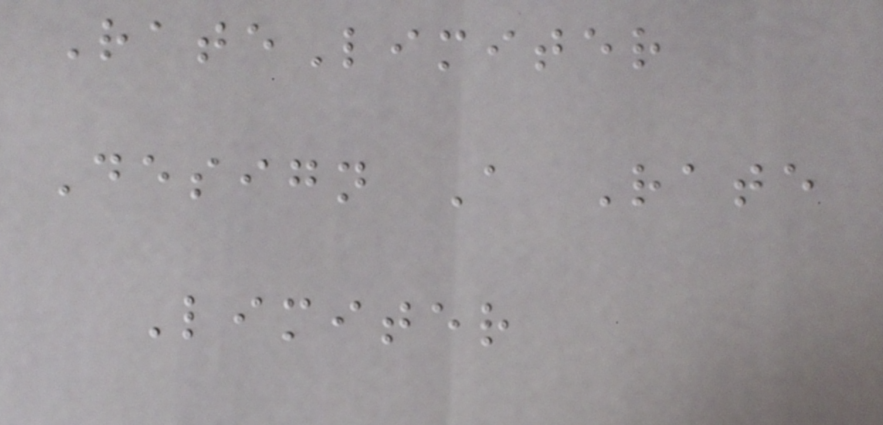RateLimiter
Design A Rate
Limiter
